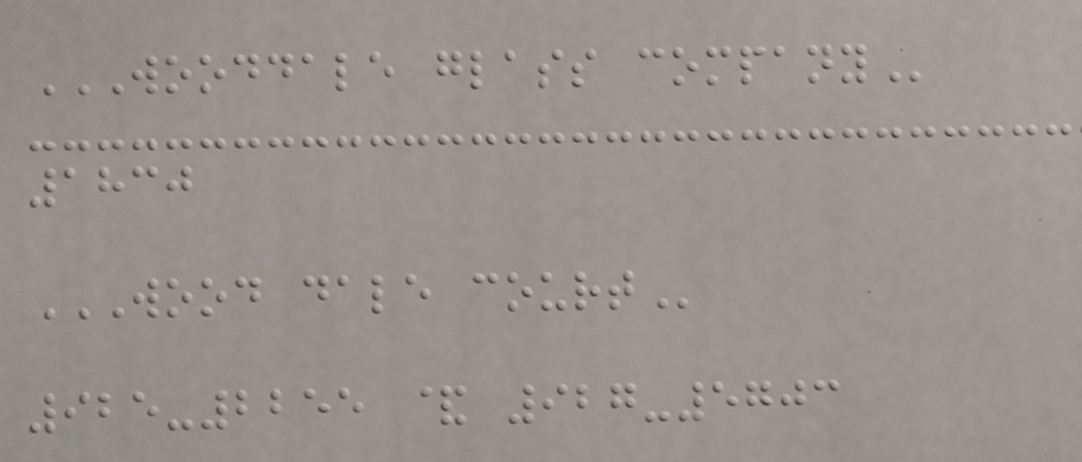WOODDALE GLASS COMPANY
1830
WOOD DALE COURT
925-2255 & 927-5703
